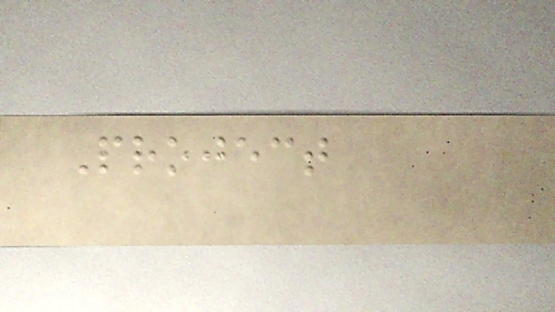Project
